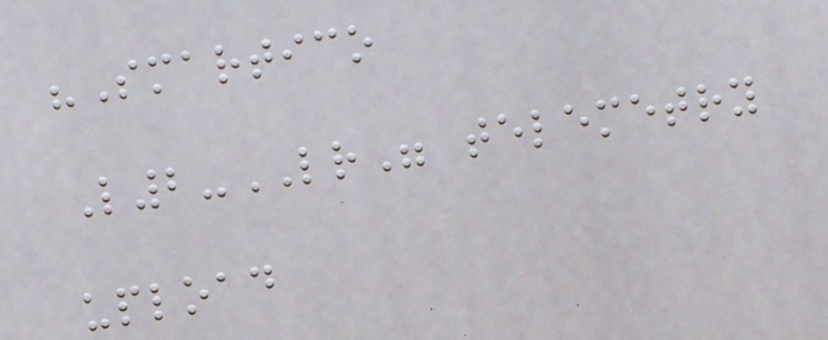"Smartico
L2-LR" telemetry
upload
